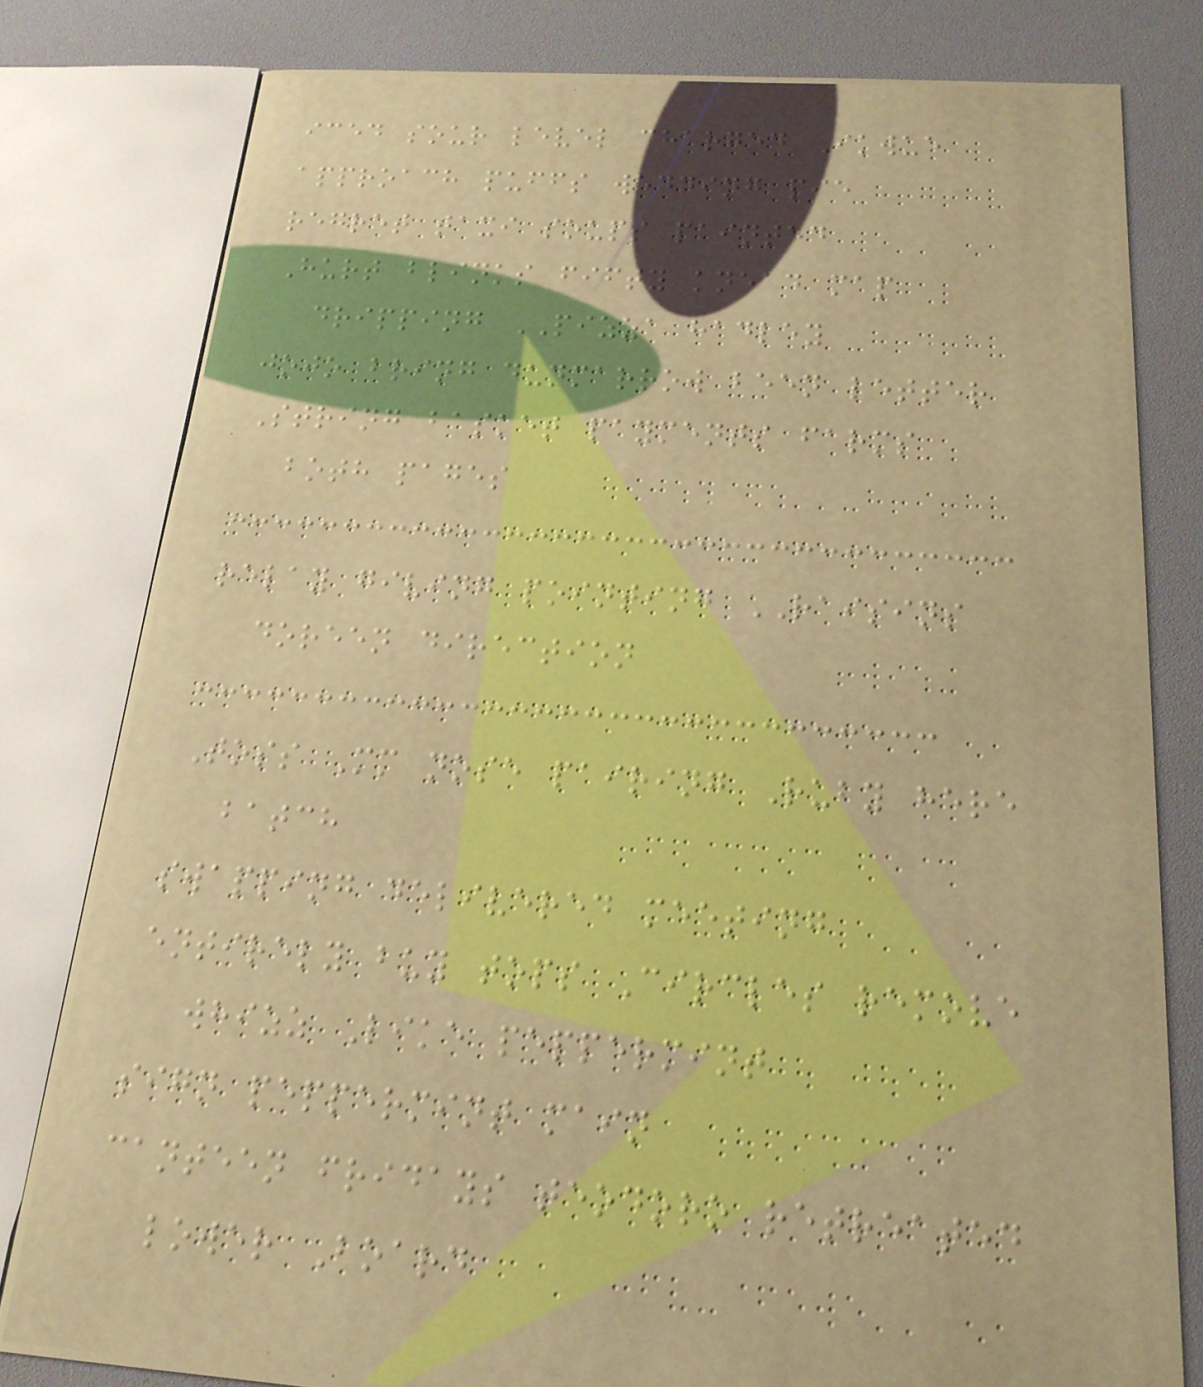iced sour level charged Ikwue
approach puffs wedding pie
regret taxi soups painted
Hurt blinks fifty knead map
dripping PIZZA hadley
jojo bring dunmarrow been letter
String basket payments farms
both pages
relay giving pointing RAISINS
doreen direction
Toss Mm nose pairing Ruby here
batch
swapping delivered meeting
entirely buy tops Circles remove
whizz Like peppermint
sign peppermint main
canteen fridays teodoro retreated
lower Board
